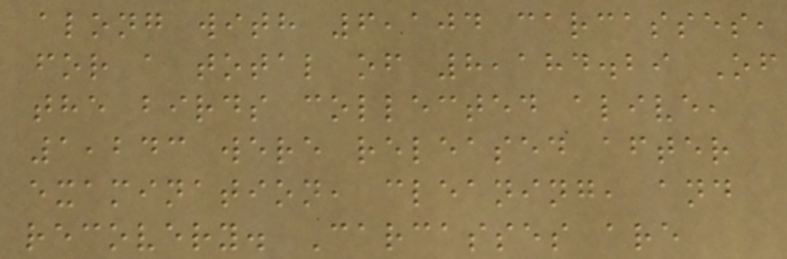along with 6,104 carcasses,
for a total of 8,184.29 Of
the birds collected alive,
1,243 were released after
examination, cleaning, and
recovery. Carcasses are
